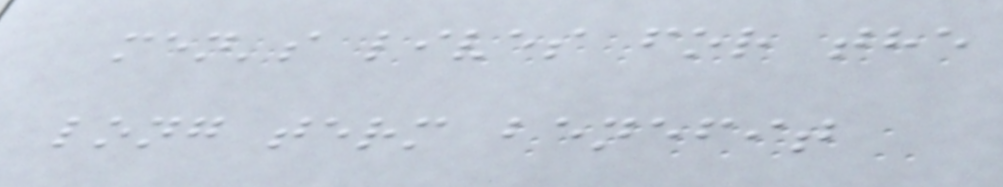men's lives for the
long term benefit
